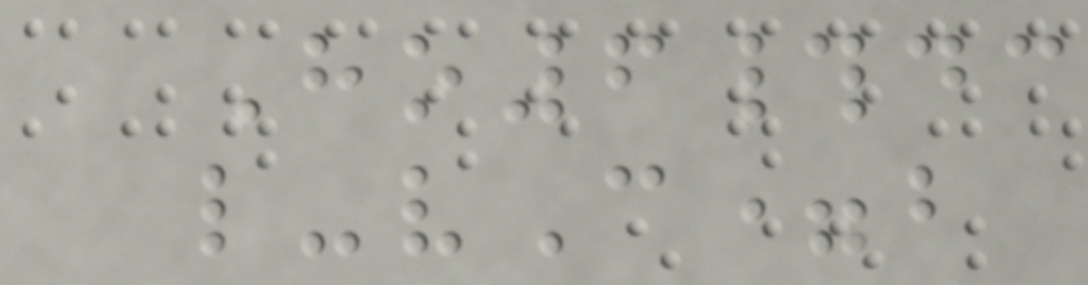Ho6#dc
l-vC=b
